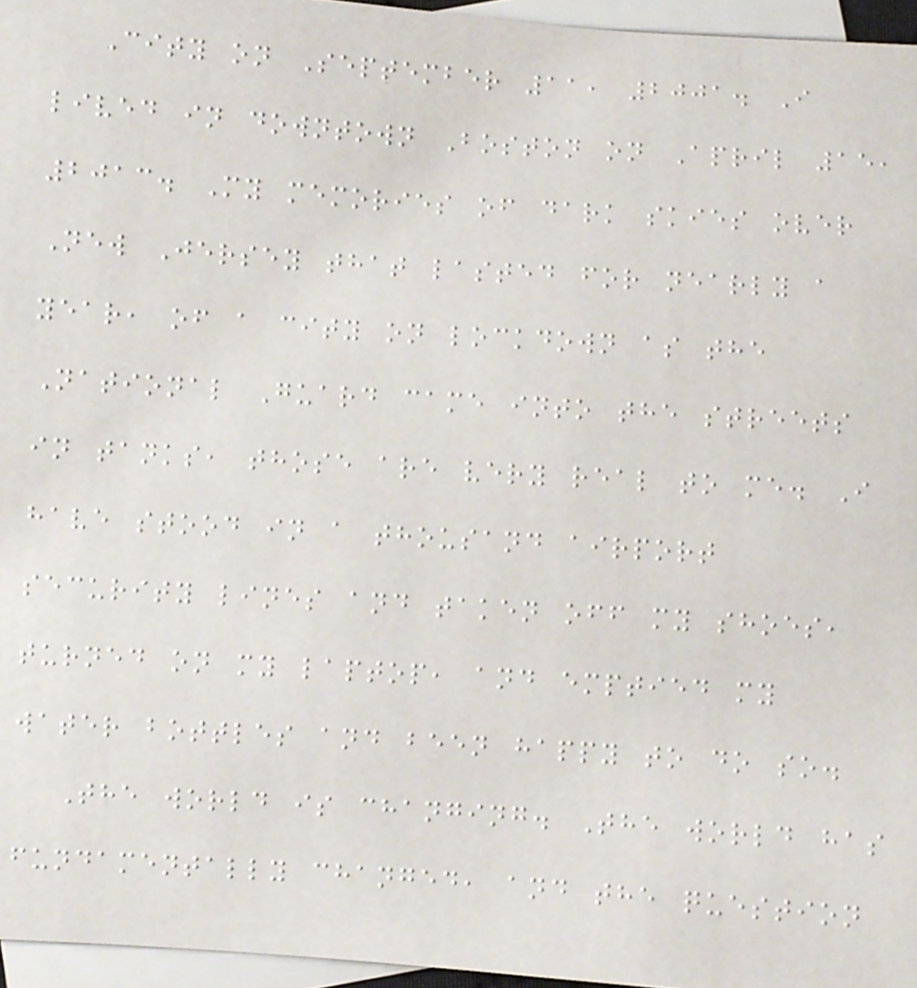City on September 11, 2001. I
lived in downtown Boston on April 15,
2013. My memories of dark skies over
New Jersey that lasted for nearly a
year, of a city on lockdown as the
National Guard came into the streets
in tanks, those are very real to me. I
have stood in a thousand airport
security lines and taken off my shoes,
turned on my laptop, and emptied my
water bottles and been happy to do so.
The world is changing. The world has
fundamentally changed, and the question
